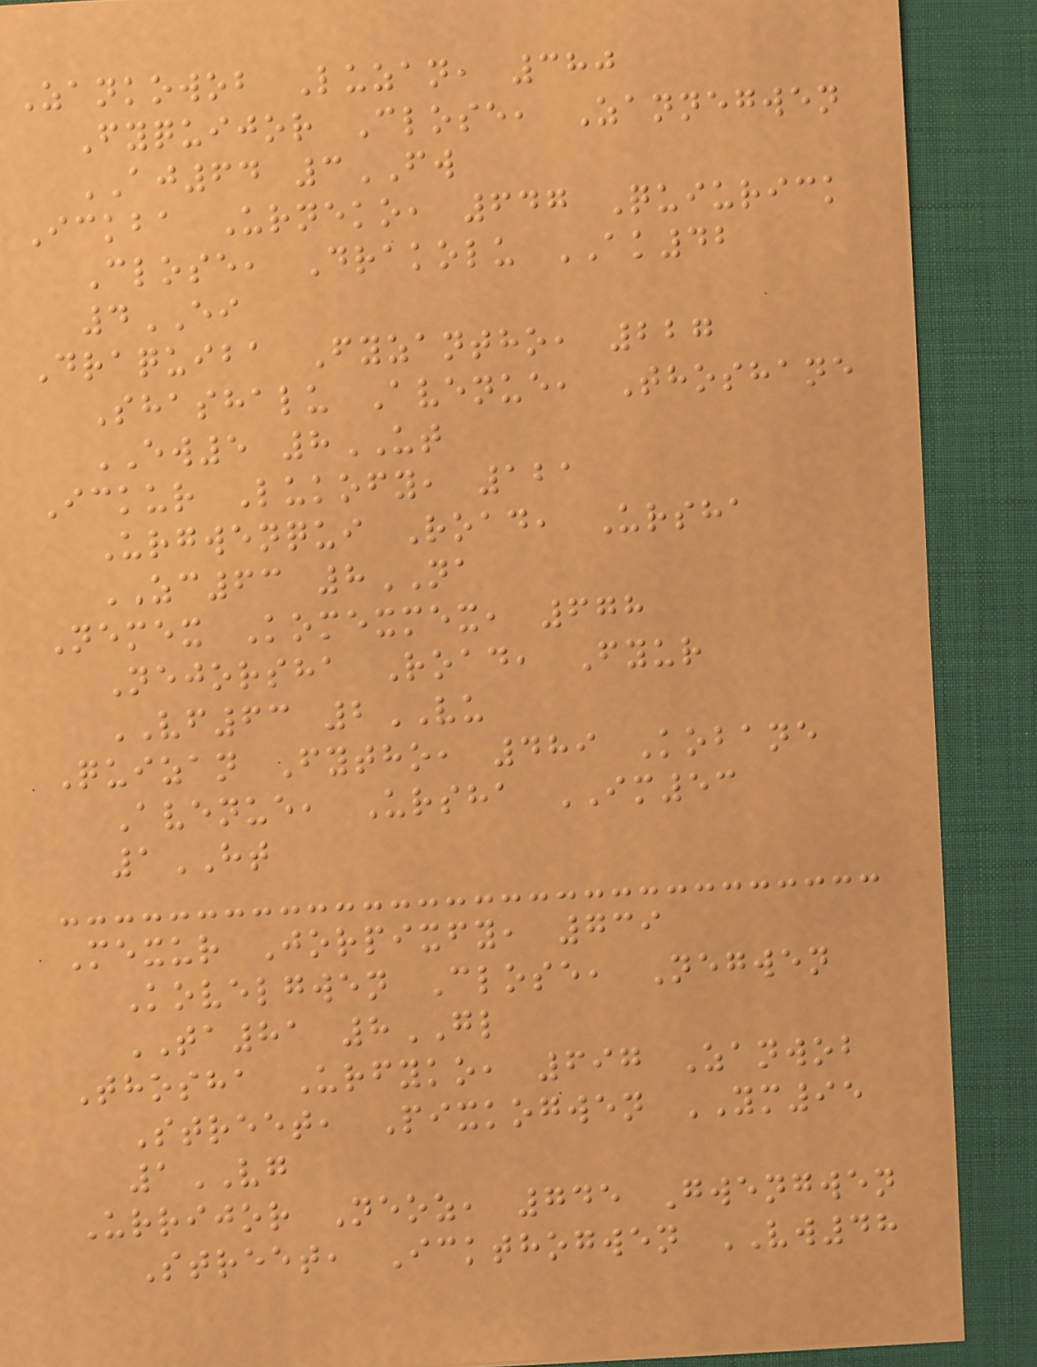Zankowob Luzan, 380
Fyquijor Close, Zannegwen
AJ64 3FW
Ickba Urneko, 647 Quiurick
Close, Drakolu AK42
4EI
Draquiba Fyzantho, 227
Shashalu Avenue, Thoshane
EW5 8UT
Ickur Lukofy, 121
Urgwenqui Road, Ursha
ZC63 8NA
Nemex Komexmex, 678
Nejorsha Road, Fyur
VF63 2VU
Quizan Fytho, 489 Kobane
Avenue, Ursha IM53
1HT
Mexur Jorpixfy, 739
Kovelgwen Close, Negwen
TA81 8GL
Thosha Urfyko, 697 Zanwob
Street, Pixkogwen YM95
1VG
Urrijor Neoz, 745 Gwengwen
Street, Ickthogwen VW48
